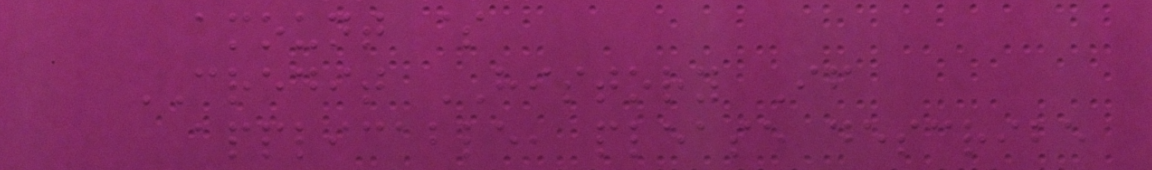amount $
CREDIT HISTORY If
applicable, please describe
